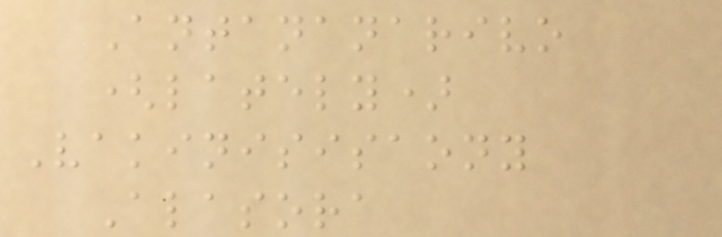Antananarivo
(lately)
Vakinisisaony
Alasora
